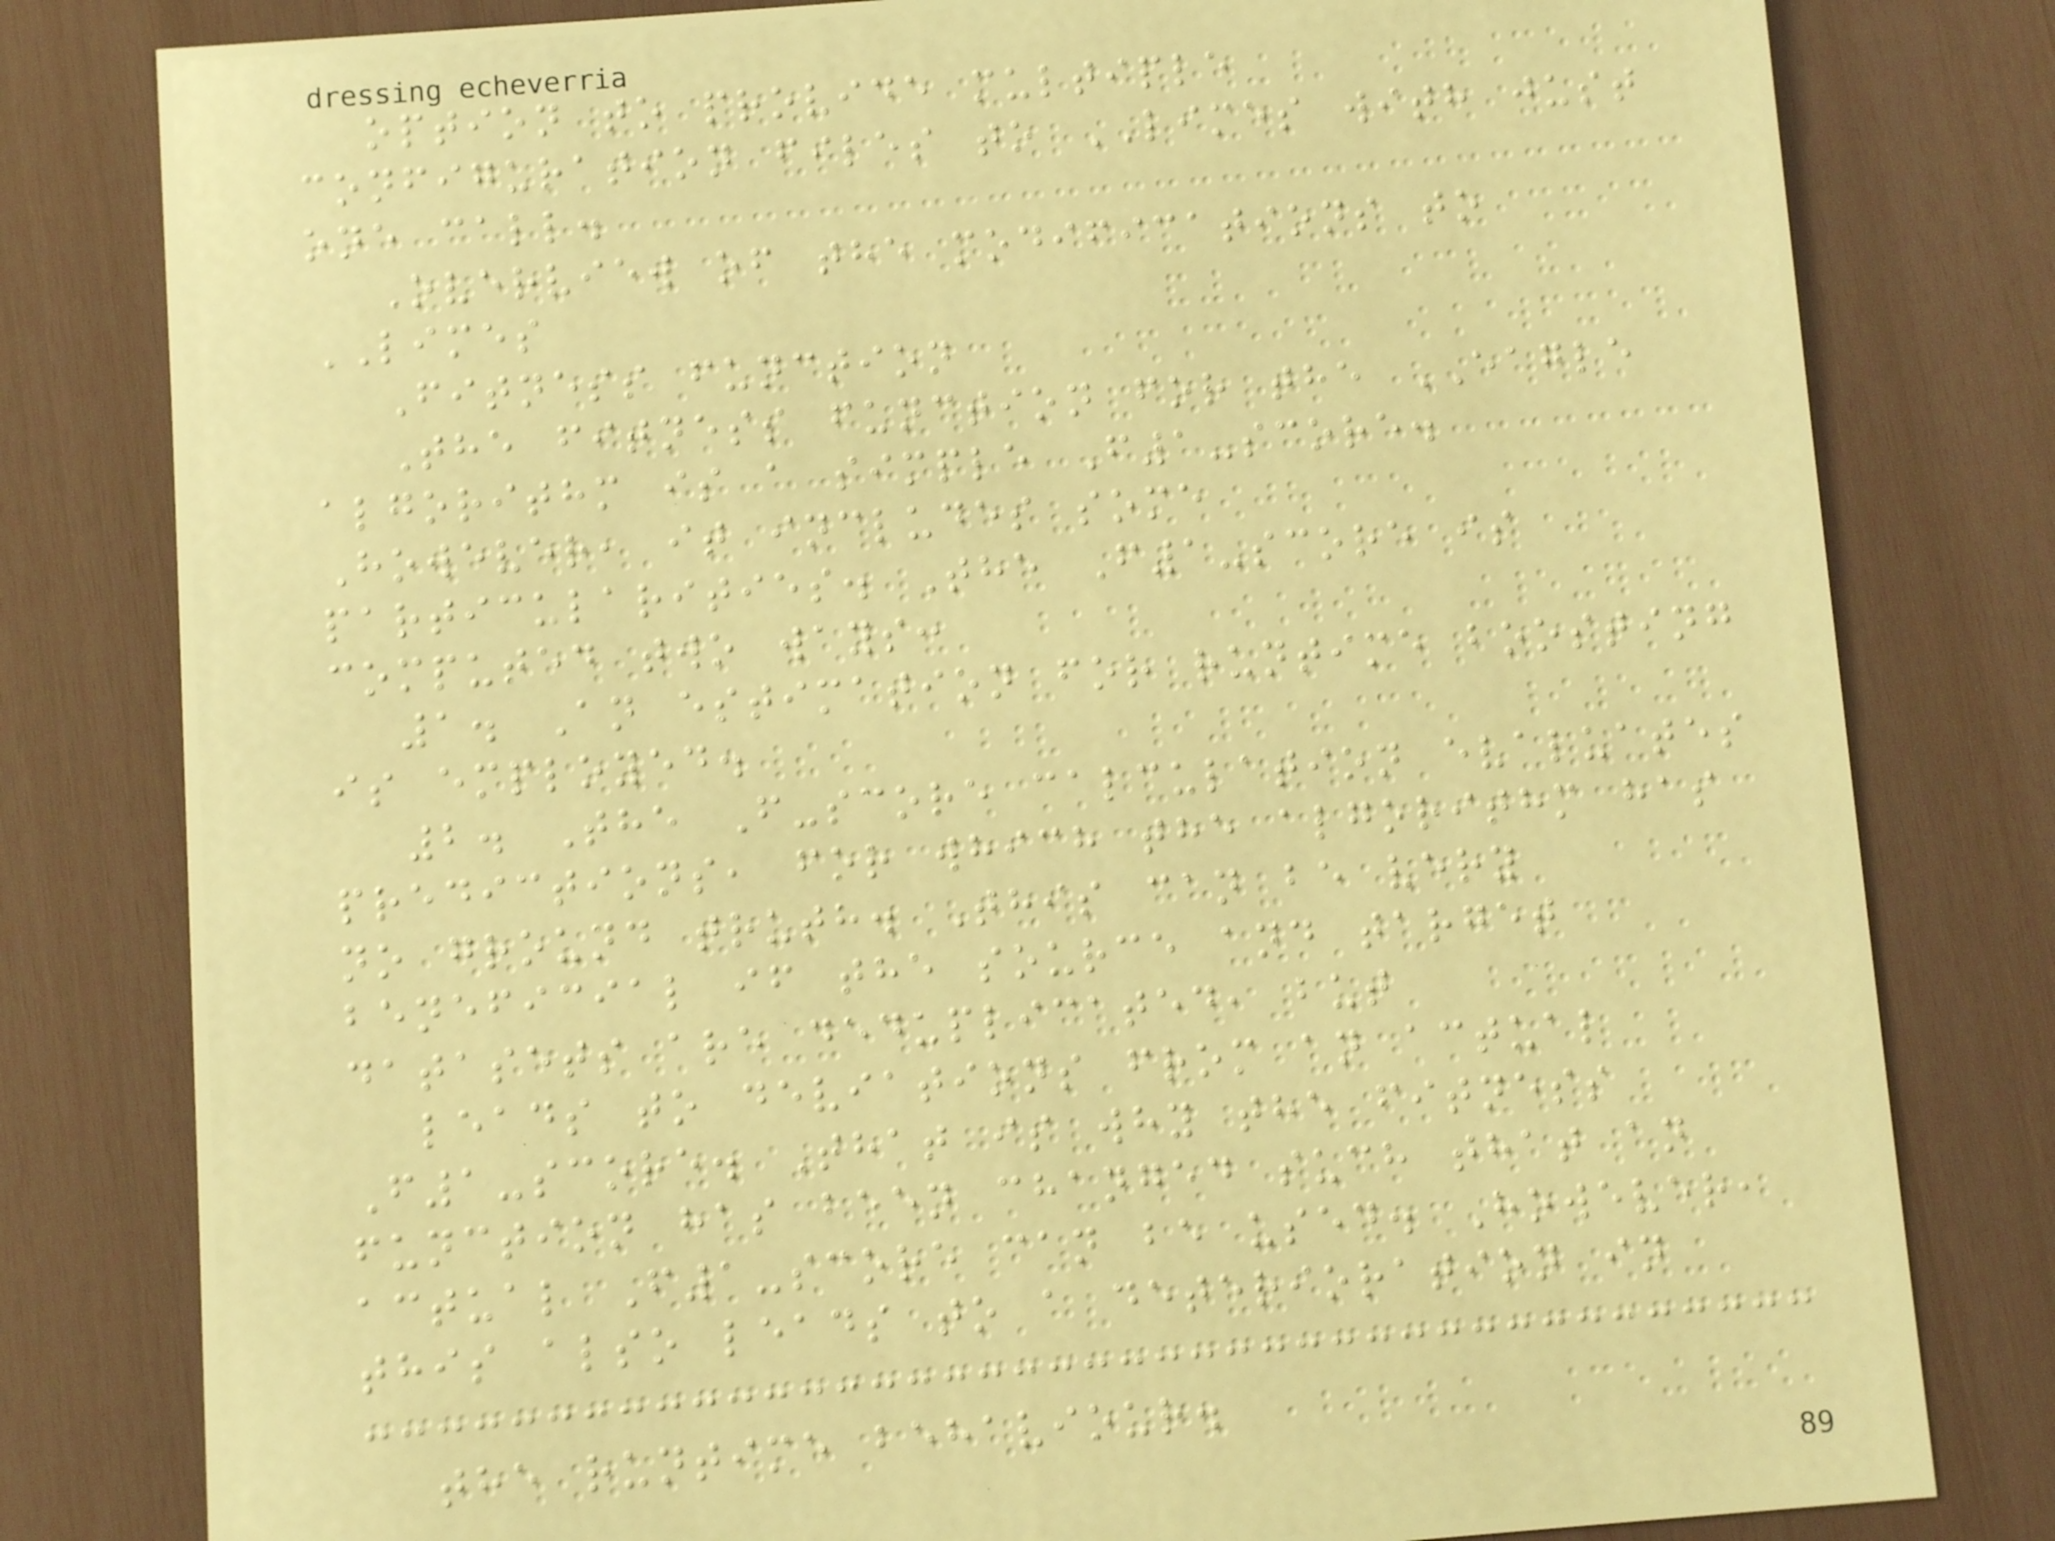option to provide multiple
configuration files to LIMES with just
one call.
Overview of the modifications to
LIMES
Fitness function
The fitness function for the EAGLE
algorithm is a simple F1-score.
However, it includes some
particularities. The F1-score is
computed two ways:
1. An estimation for runtime boosting
is employed.
2. The F-score calculation evaluates
predictions, for which the algorithm has
no ground truth. This can be very
beneficial if the source and target
datasets are deduplicated, but
leads to deviations from an actual
F1-score. That is why the fitness
function has been changed such that an
actual F1-score can be used. However,
this also leads to a deterioration in
the runtime behaviour.
